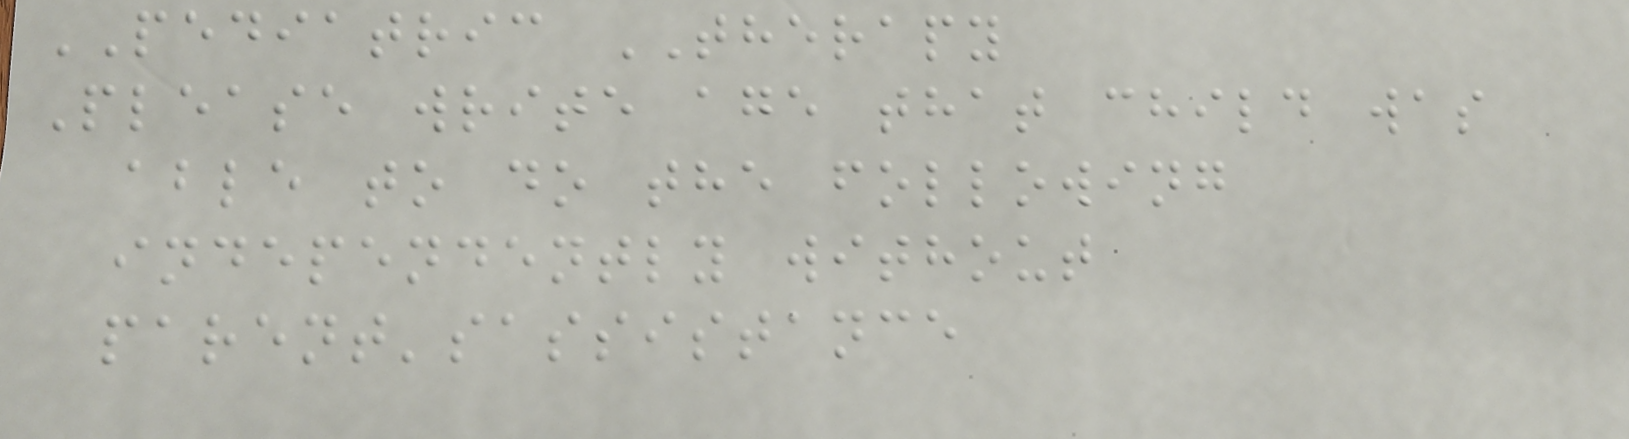PEDIATRIC THERAPY
Please write age that child was
able to do the following
independently without
parent'sassistance
